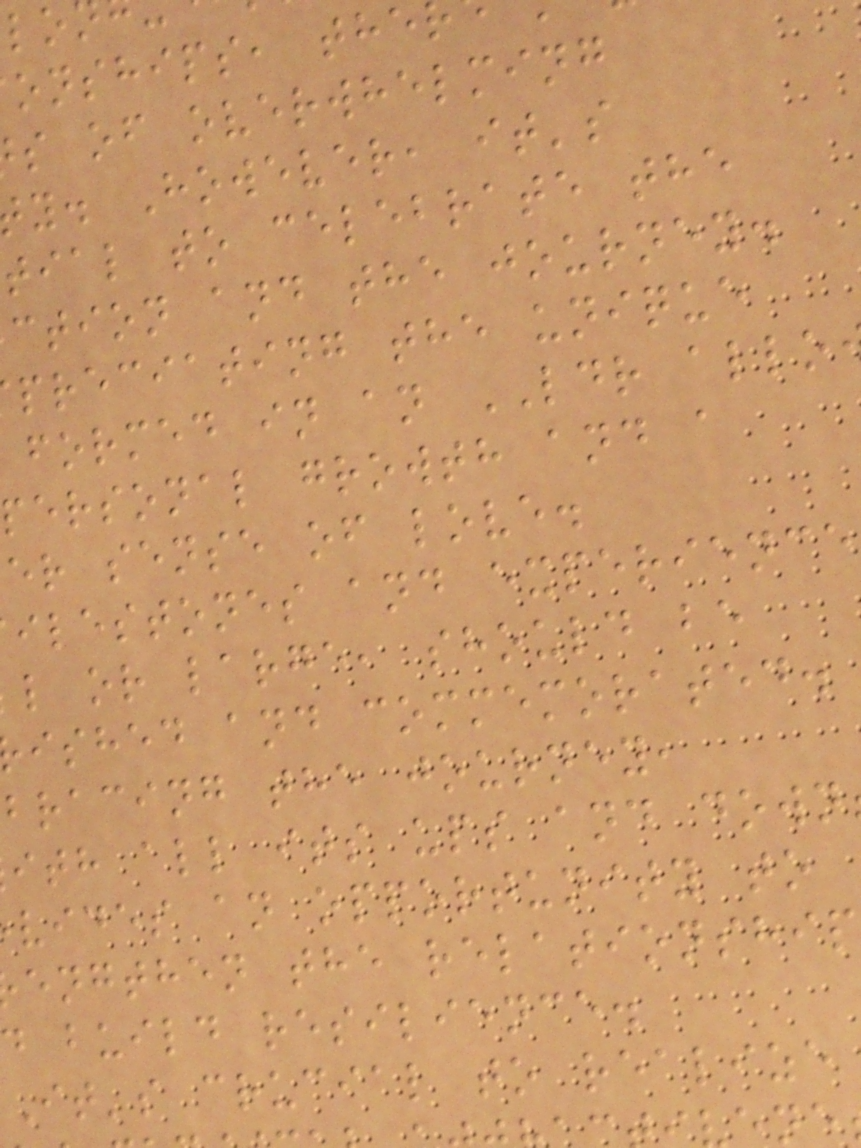onships, the
s of overwhelming
y. However, it's
tial to celebrate the
ction and the journey.
preciating the unique
formed in an LDR allo
personal growth and a
er sense of love.
ilestones and experience
l or large, should be
ished and commemorated.
bracing the journey,
ith all its ups and down
vides an opportunity to
engthen the relationship
d build resilience.
It's crucial to realize
